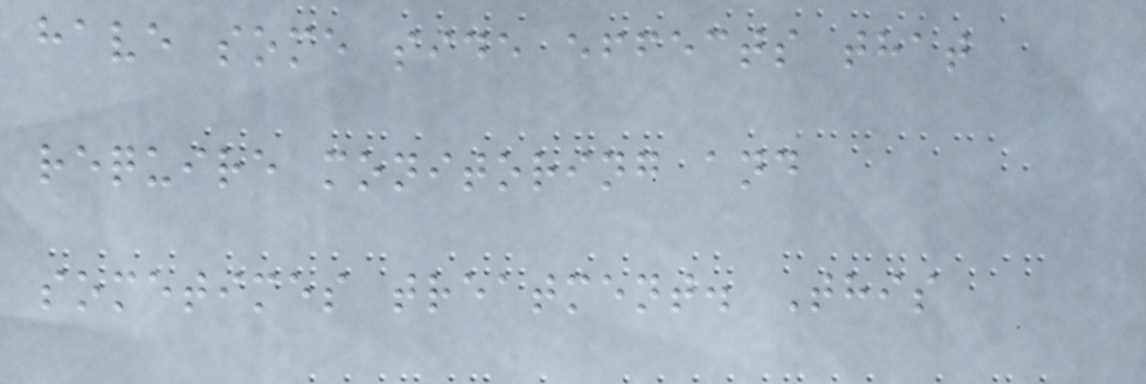have some side effects that
require monitoring and
sometimes treatment. This
